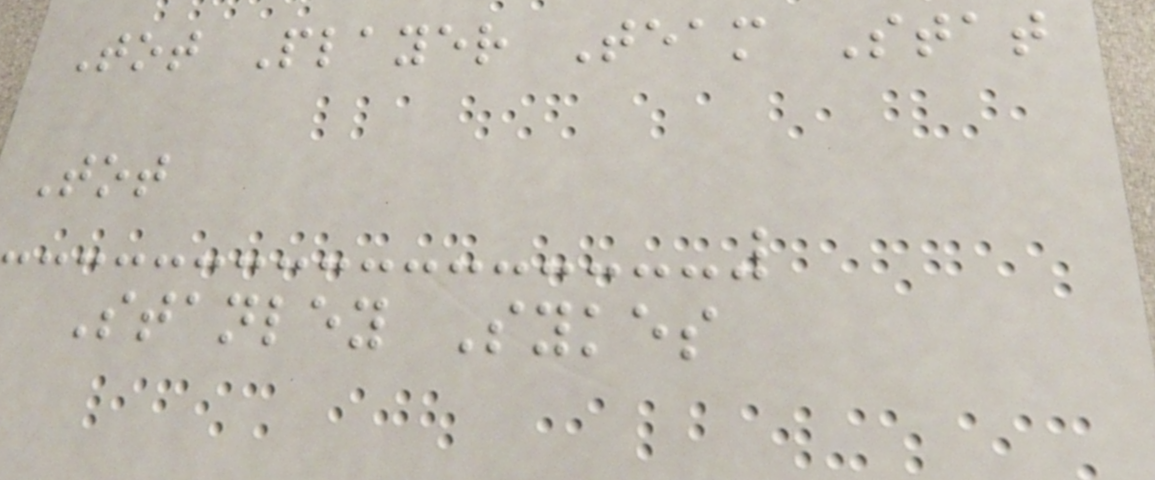Tot Player Team Stat
Tot
Stanley Sykes
